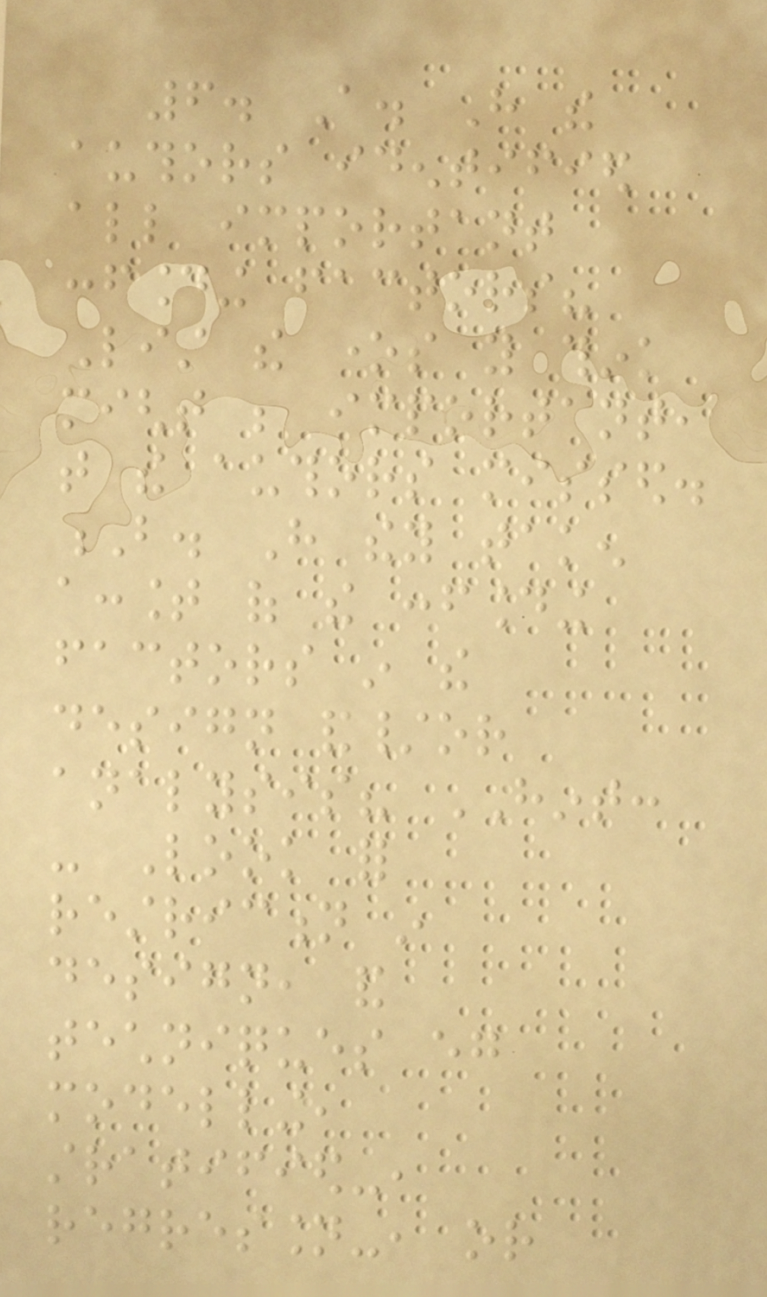6. A. Have the
authors identified
all important
confounding factors?
List the ones you think
might be important,
that the authors missed.
B. Have they taken
account of the confounding
factors in the
design and/or
analysis? HINT:
- Look for
restriction in
design, and
techniques eg
modelling,
stratified-,
regression-, or
